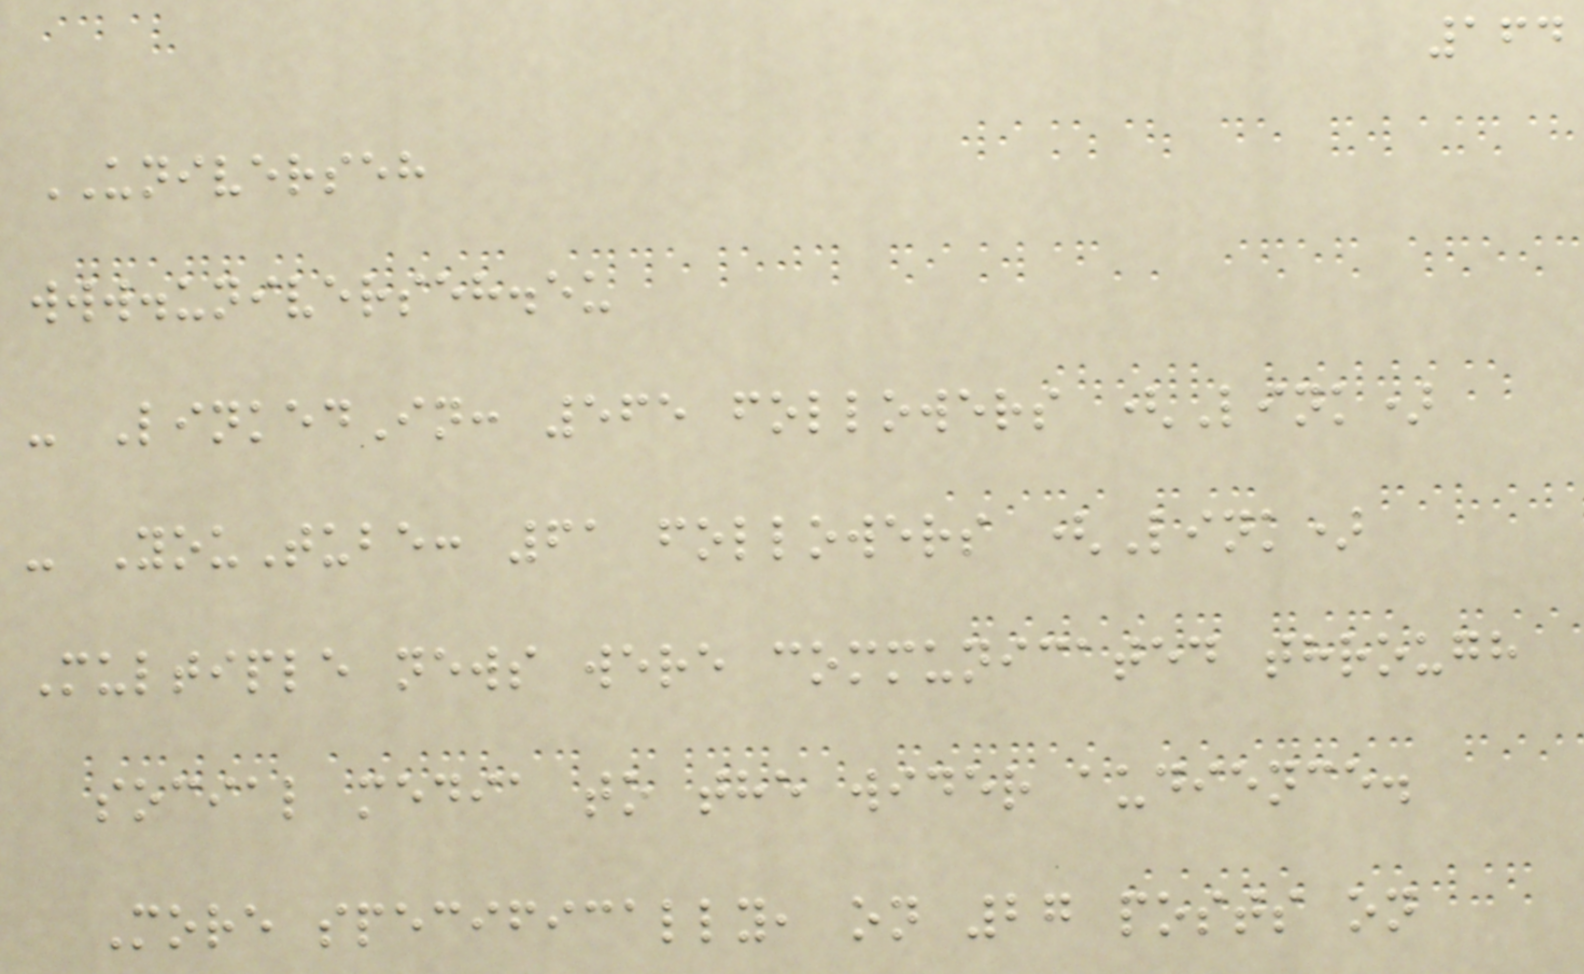164
UNIVERSEH
www.universeh.eu
- LinkedIn: 565 followers (Link)
- YouTube: 61 followers (Link)
Multiple news were communicated through
social media to the wider audience.
More specifically, on 27 posts on
